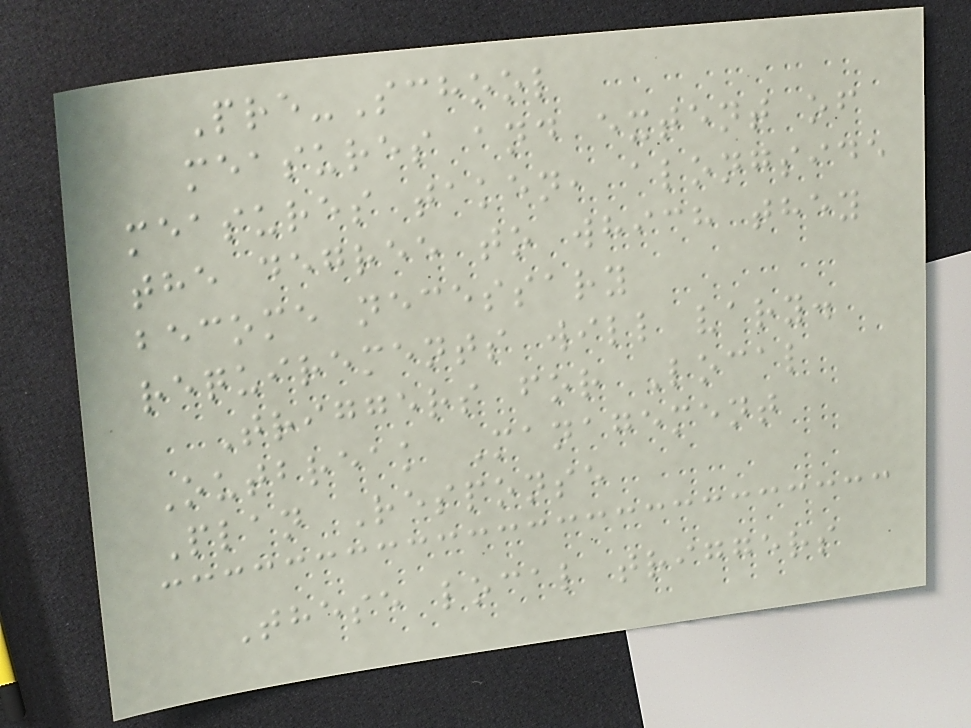Pre-School
measures and extent of
measures taken, alongside
the degree to which they
become necessary
requirements will vary.
Triggers for Local
Outbreak Management
Plan Response
These local triggers
